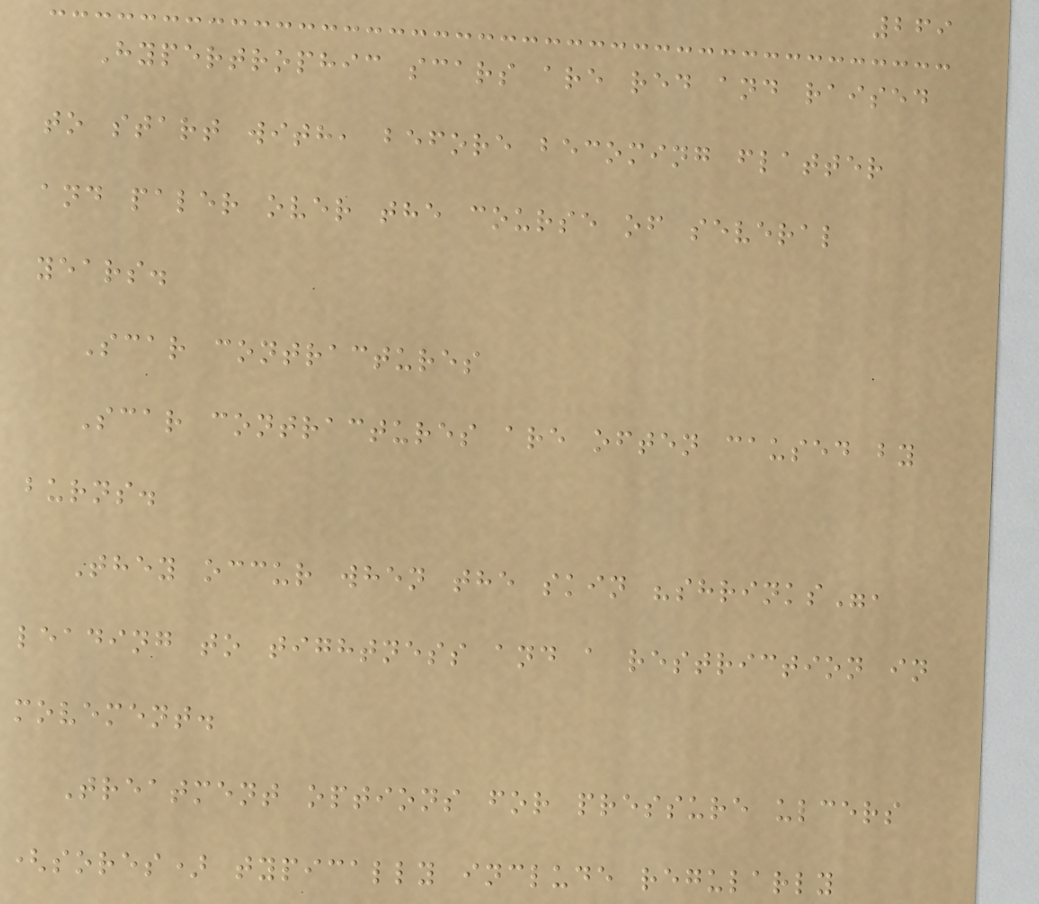269
Hypertrophic scars are red and raised
to start with, before becoming flatter
and paler over the course of several
years.
Scar contractures
Scar contractures are often caused by
burns.
They occur when the skin "shrinks",
leading to tightness and a restriction in
movement.
Treatment options for pressure ulcers
(sores) typically include regularly
